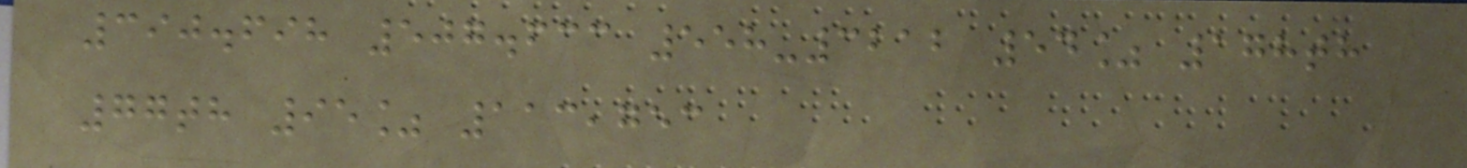390.698 507.633 558-3212 54% 178th
77th 95% 113,753
